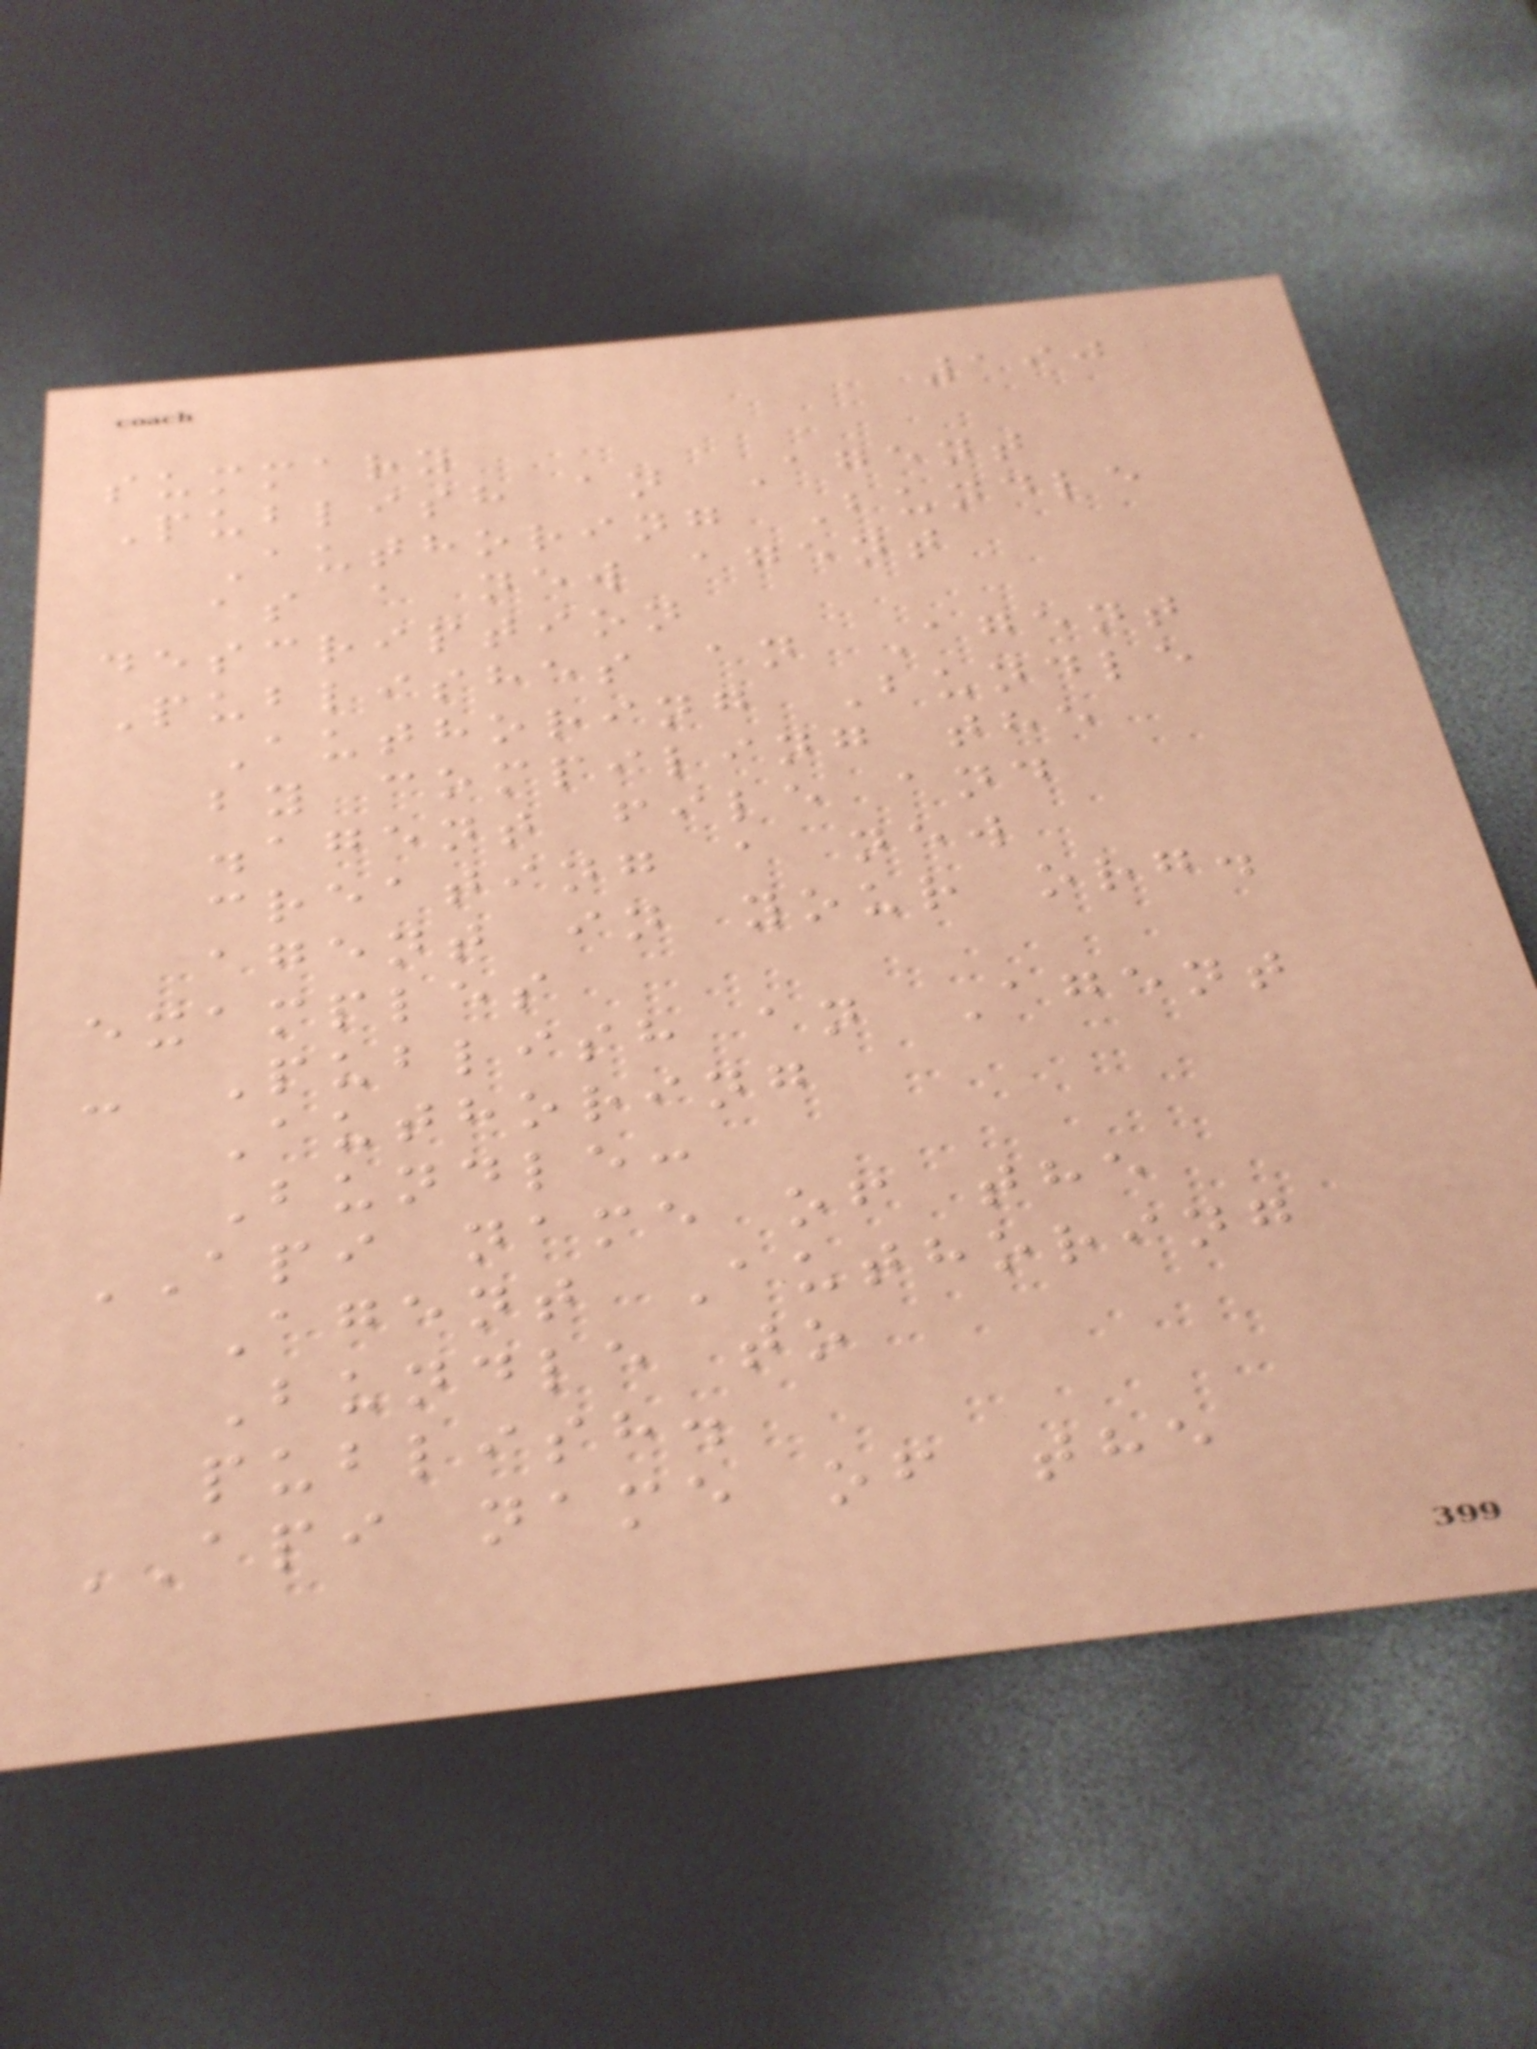190
summary
Publish an Agent
Authoring Bundle
as a new agent
description
Publishes an Agent
Authoring Bundle
by compiling the
.agent file and
creating a new
agent in your org.
examples
- Publish an Agent
Authoring
Bundle:
API name of the
Agent Authoring
Bundle to
publish.
API name of the
